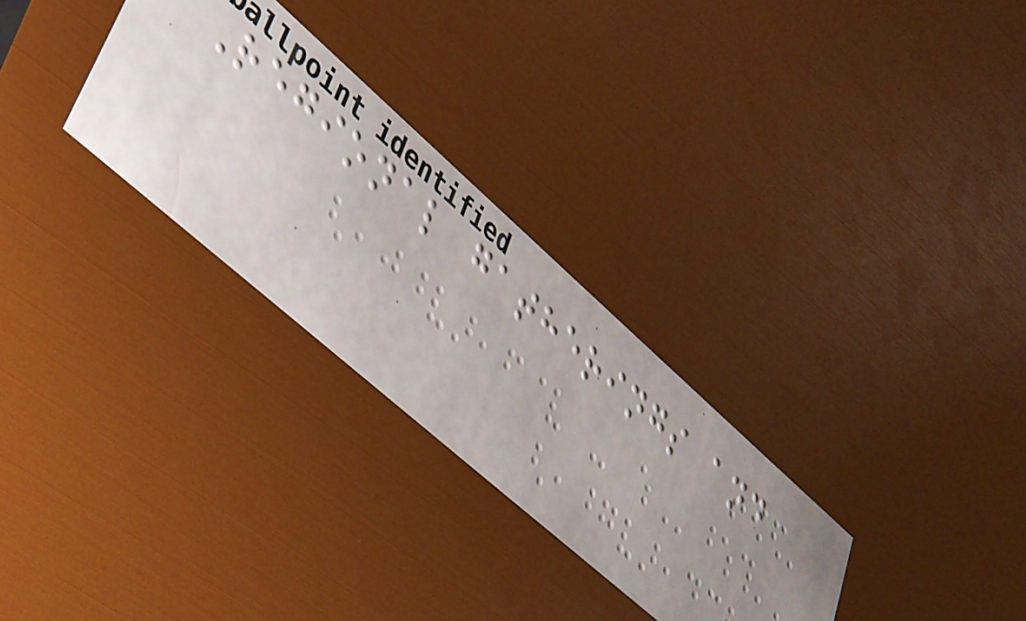Regional gatherings and
